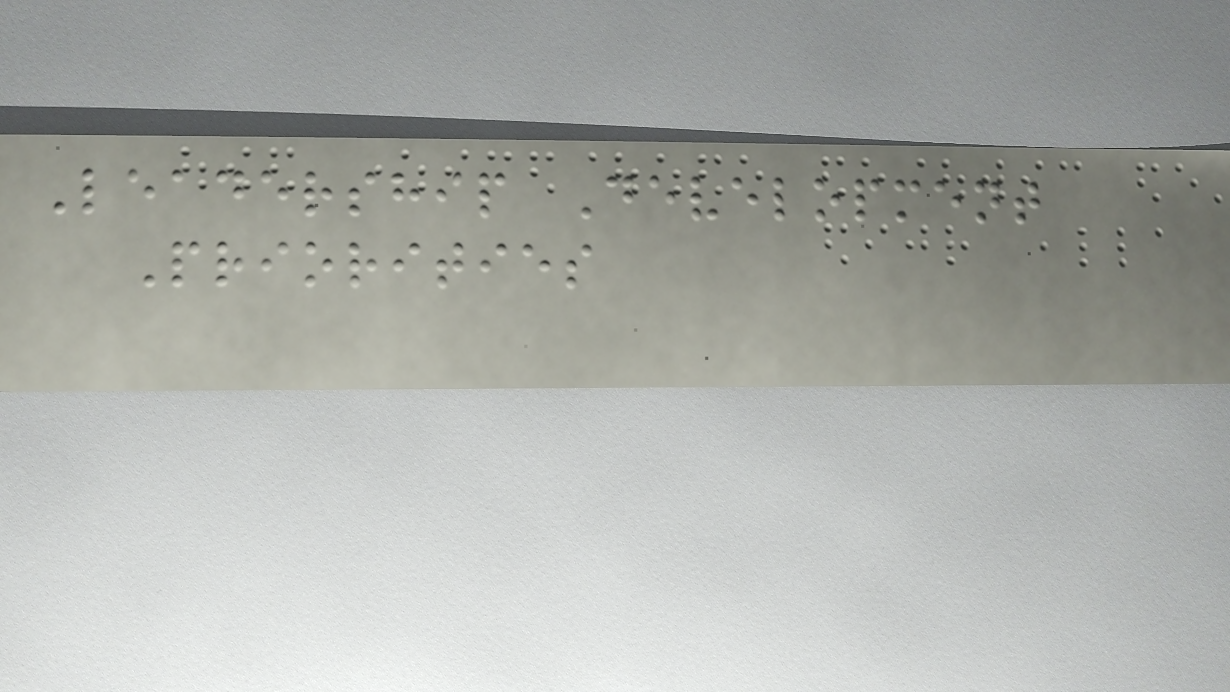Leadership Development
Priorities
